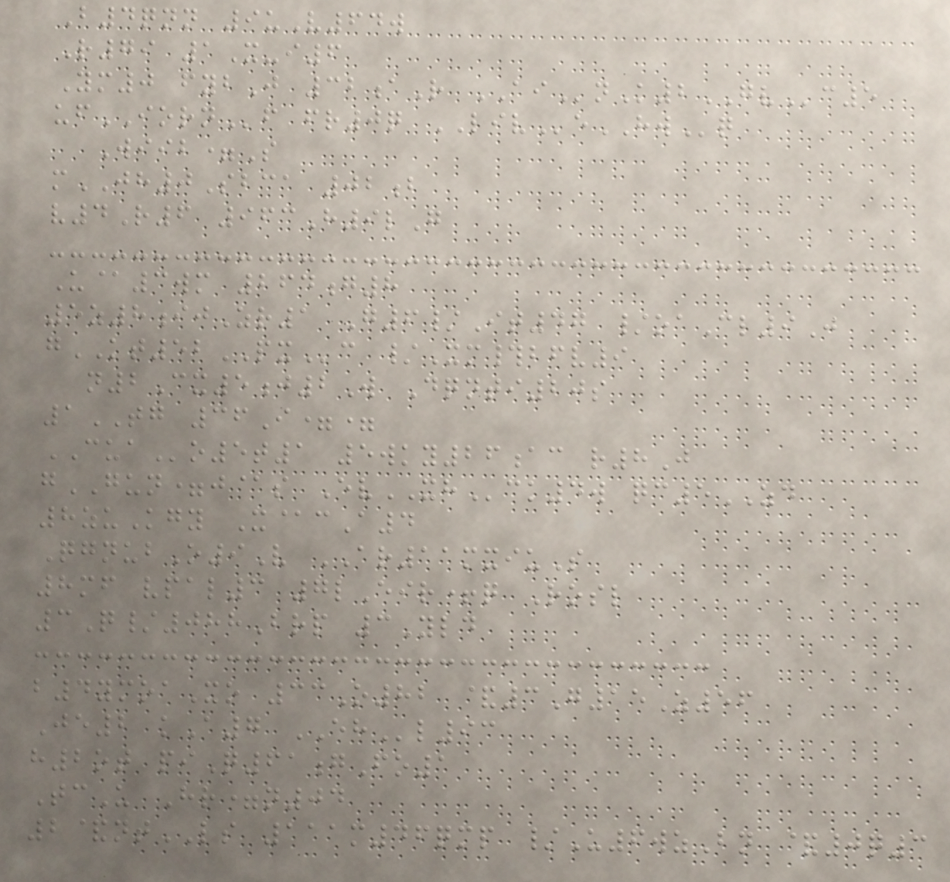B4qnn 9uV64w
R79 1X-i6
Ym0 fybJ 32aR AInK2GVc5
ufIORNf fr0q LIVeHWq
Wiib=S
mJH0Sbca 02b
v4R6 963H9lG
U@3wm 264g8
5z8ijZr1 G6/It47 /oaCl9J
gKT52PXc /Xm#bfv9
n2Cx5j2W Dqnti20s
1TG 36I==
CUAo5t1 5wky26ac r8J
gGUN=j@s EvXHck4w qc5ZD
8zuKgy X@cA4
QgnubO9V AR11mxiuS
8mf vpal3 7lEir+q Rosl
3Q/088Brp 3Yld
b4ymoaXo 33O82 &3G15Z56
Je2 kA7 EHl93
h2ot piQ61gFo1
TcU Hr=n04
2&ntLS 111m46qmp /U6wzBn &0q3
